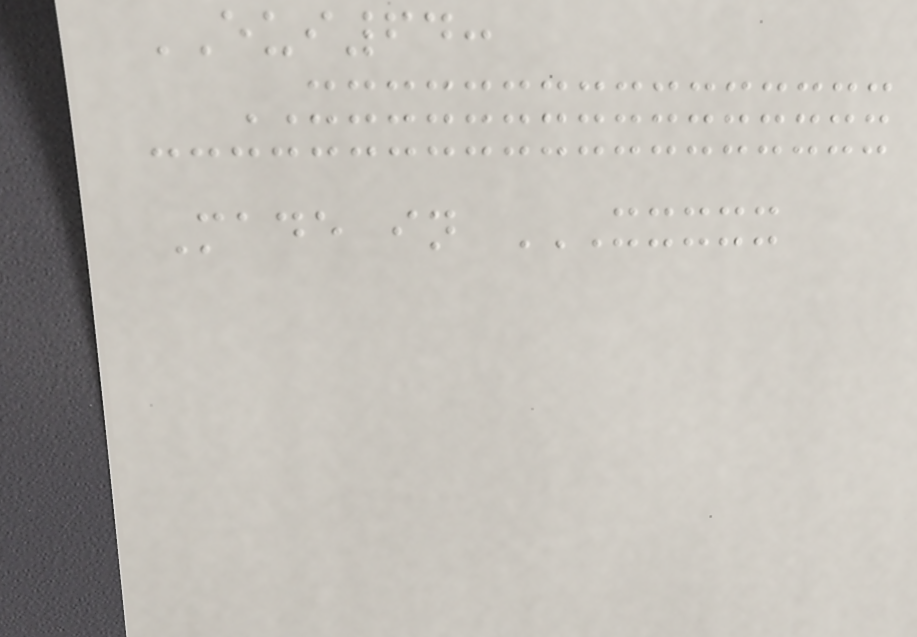EUI64:
XXXXXXXXXXXXXXXX
Made in XXXXX
